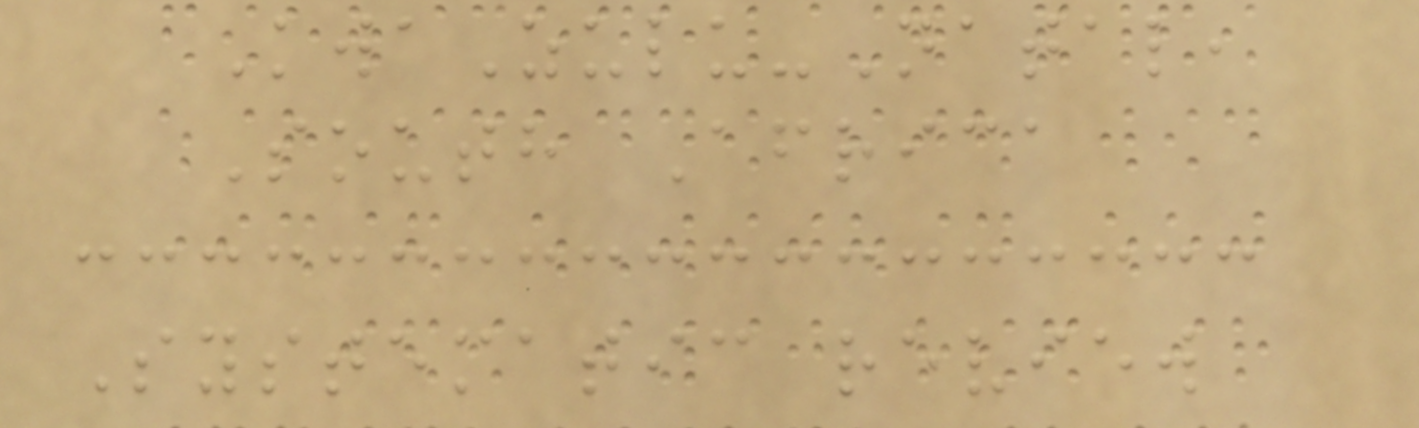KwaZulu-Natal,
South Africa
Systematic review
